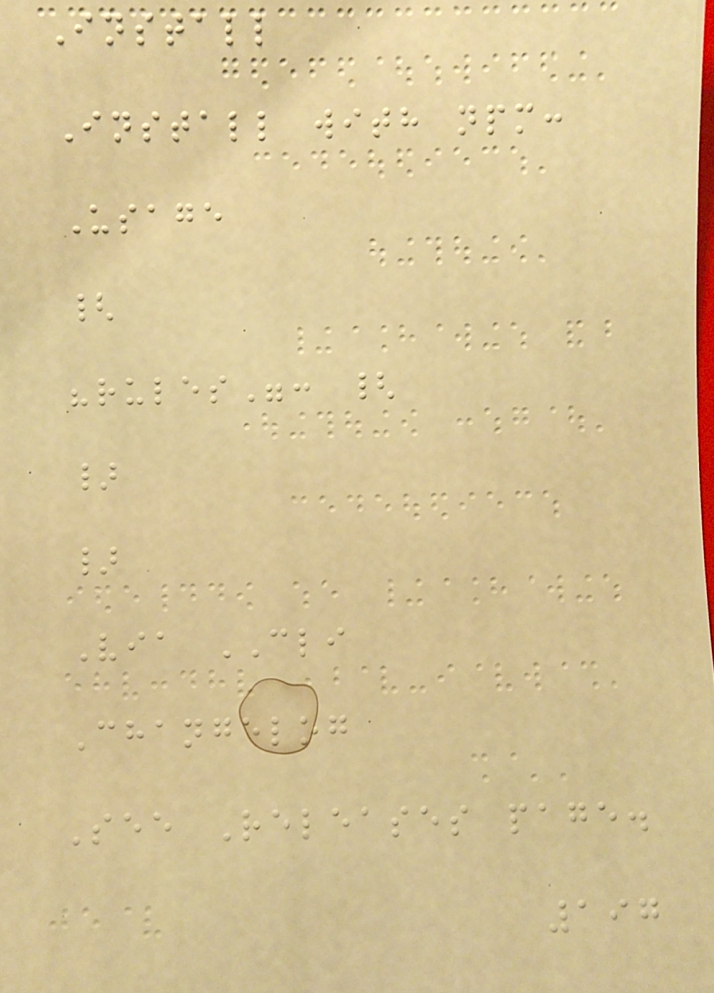Install
Install with npm:
Usage
{
"rules": {
}
}
Via CLI
Changelog
See Releases page.
197
